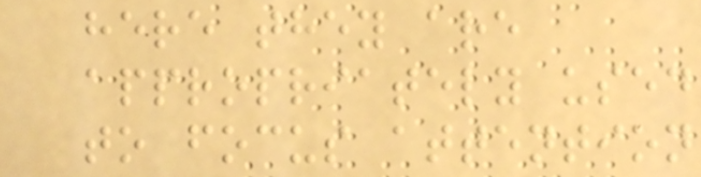here they are
appropriately used
to focus attention
